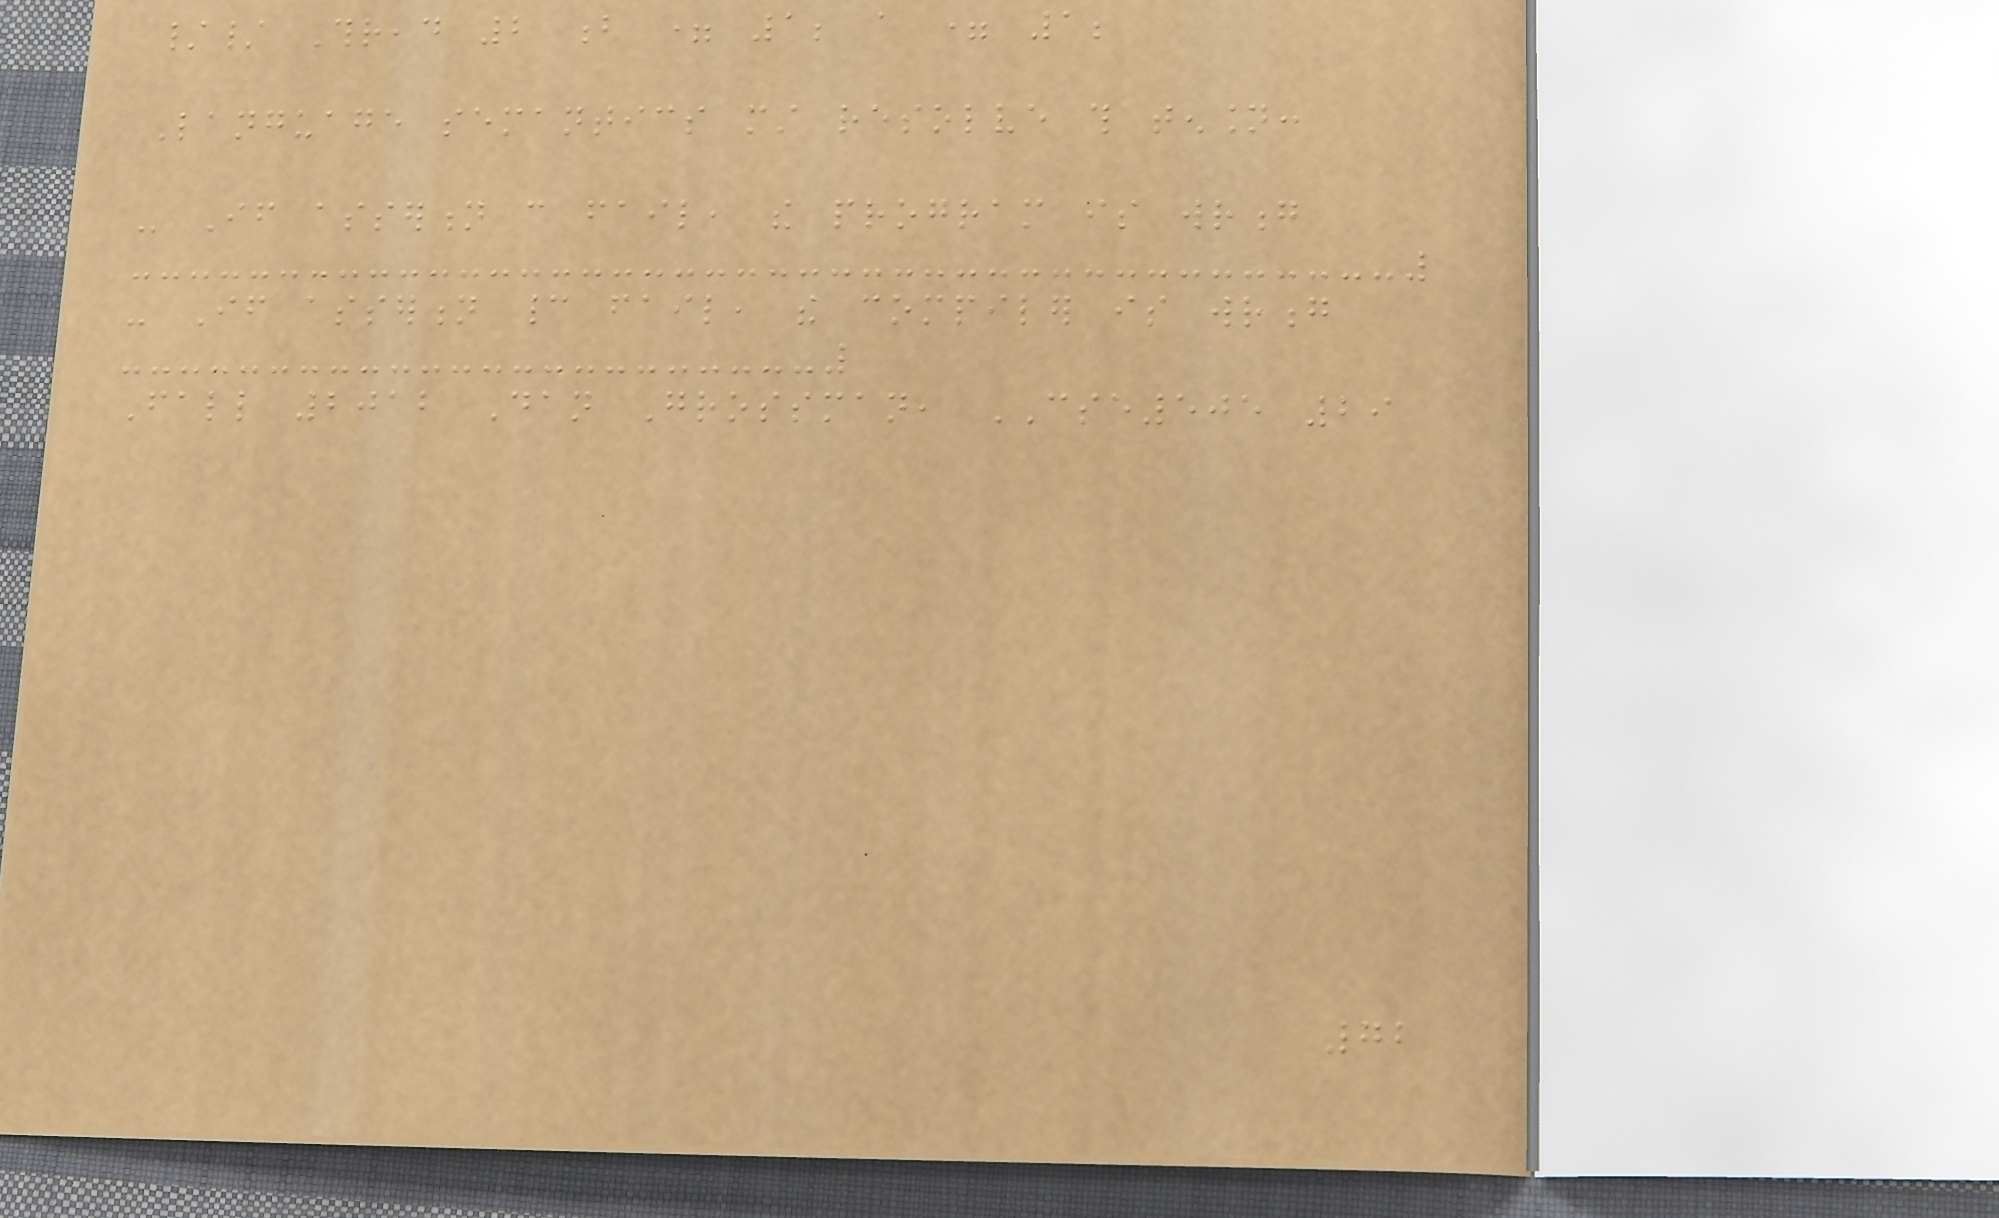// Thread 2 b = 1; a = 1;
Language semantics must resolve this tension:
- If assertion can fail, the program is wrong
- If assertion cannot fail, the compiler is wrong
Fall 2012 Dan Grossman, CSE505 29
72
